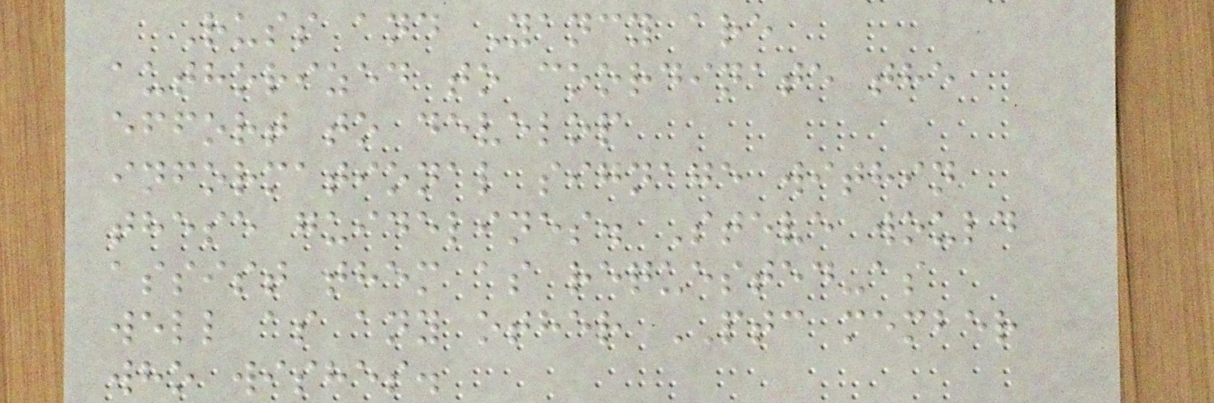Russ and Yancy are
authorized to coordinate the
effort to develop
informational signage within
these guidelines. Steve would
assist them as requested-as
well as any other PTC member
who wishes.
